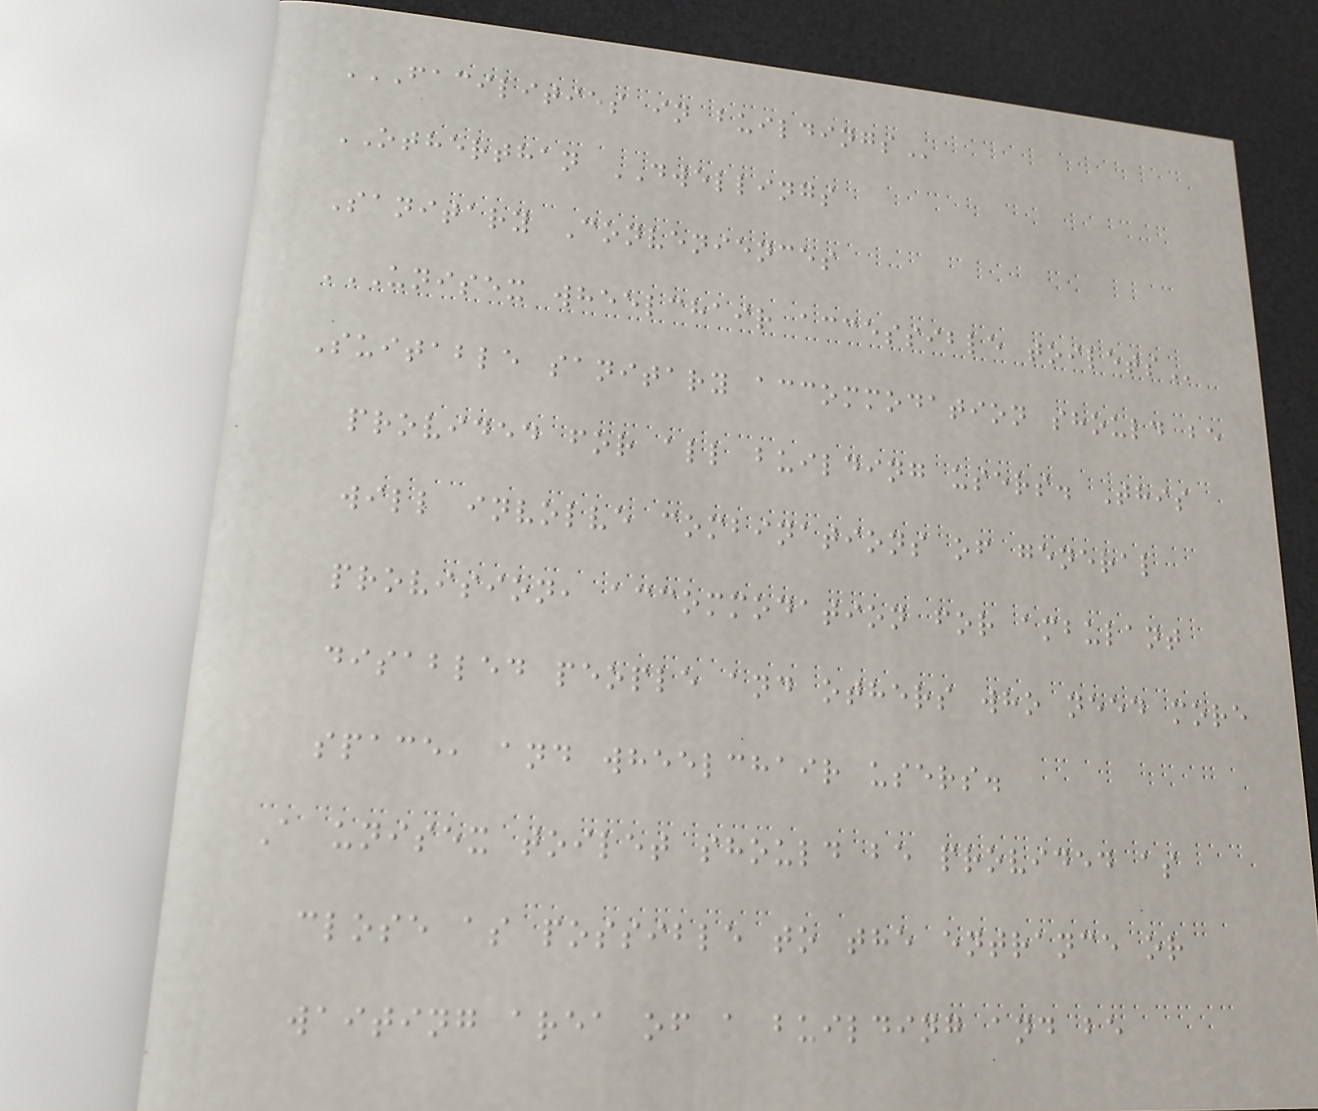FACILITIES IN BUILDINGS
OTHERTHAN DWELLINGS
Sanitary Conveniences
UNISEX WHEELCHAIR ACCESSIBLE TOILETS
Suitable sanitary accommodation should be
provided for all building users. This
will involve combinations of general
provision, accommodation for ambulant
disabled people and others who need more
space, and wheelchair users.
A unisex toilet should be provided as
close as possible to the entrance or
waiting area of a building and be
